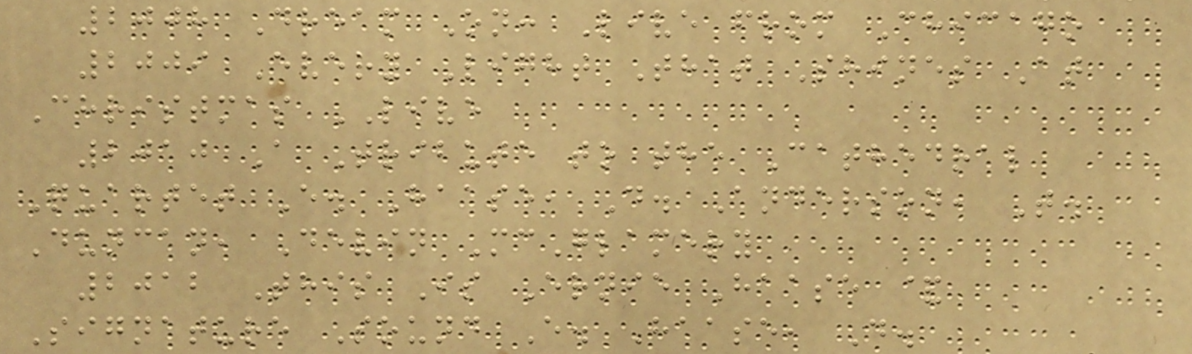2008 Dream On: Live from Chicago
2009 Every Light That Shines At
Christmas LIVE
2010 A Tribute to the Cathedral
Quartet E. Haase, D. Anderson, T.
Duncan, Devin McGlamery
2012 This Is Ernie Haase &
Signature Sound E. Haase, D.
